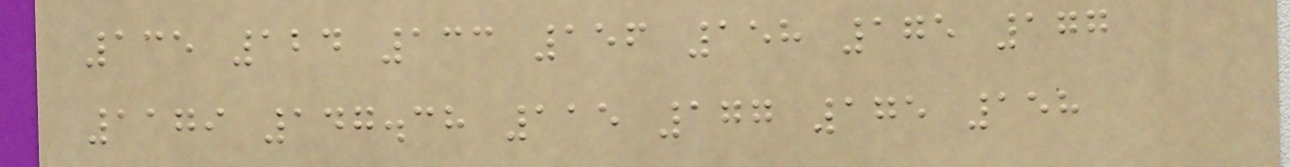135 124 133 156 158 175 177
1179 147.38 115 177 175 158
